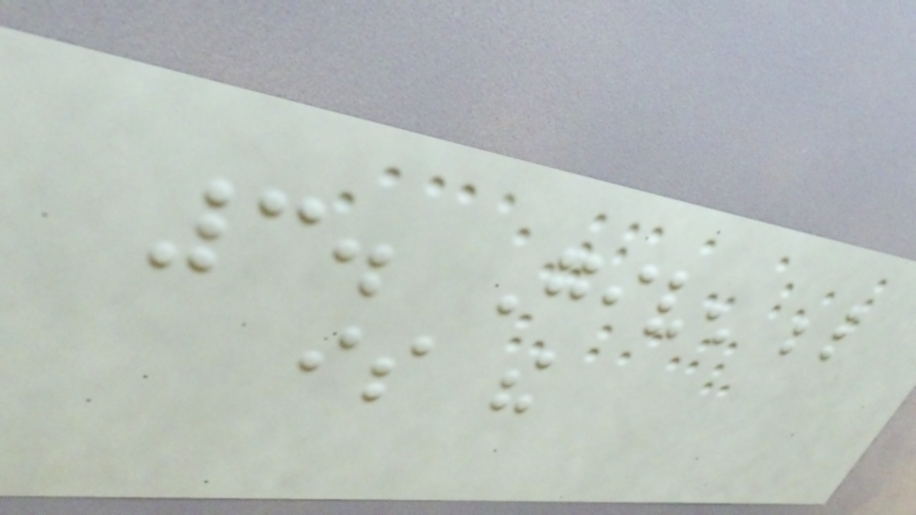3. Given below
is the
